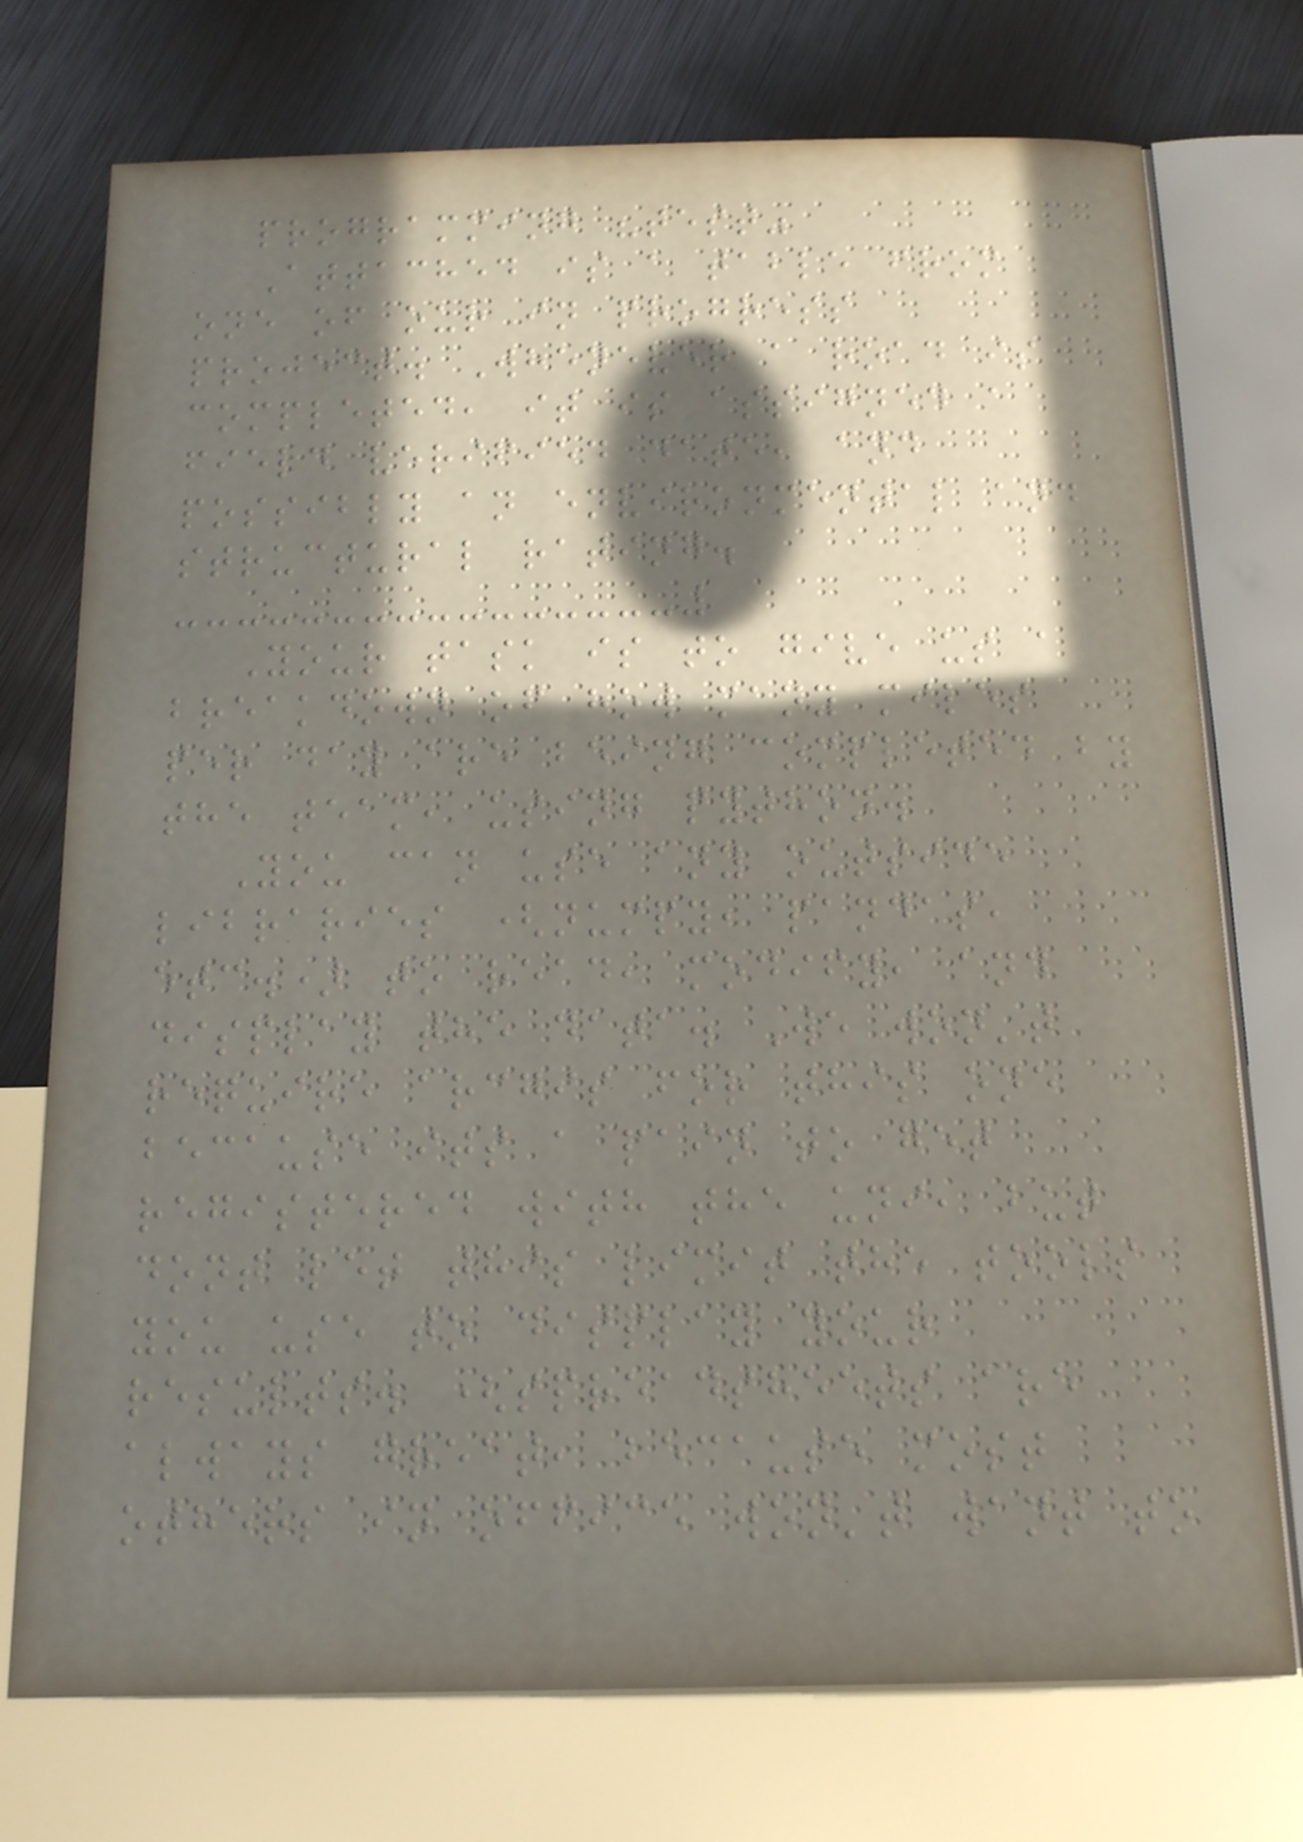programming "test"
Attached is a table from
one of our in progress
project. Whenever a road is
completed, it is assigned a
field verified date, and
possibly an environmental and
structural rating.
Your task is to give us a
breakdown of how many miles
per day are being completed by
the team, using python.
You can use any outside
libraries (numpy, pandas,
etc.) to read, modify, and
display the data. We won't
require arcgis for this one
because its a pain to get
registered with the uni, but
dont let this limit the tools
you use to display your
results. (spreadsheets are
always great, because most
others in office won't want to
